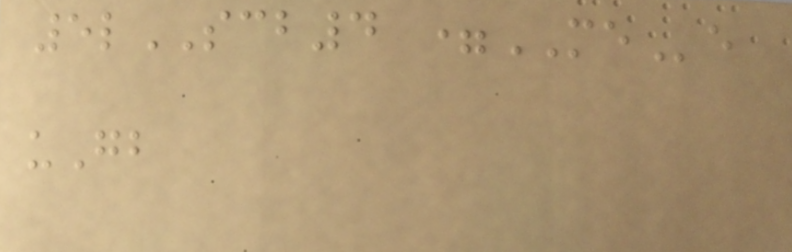5lSCB4 =MEe
uGb
